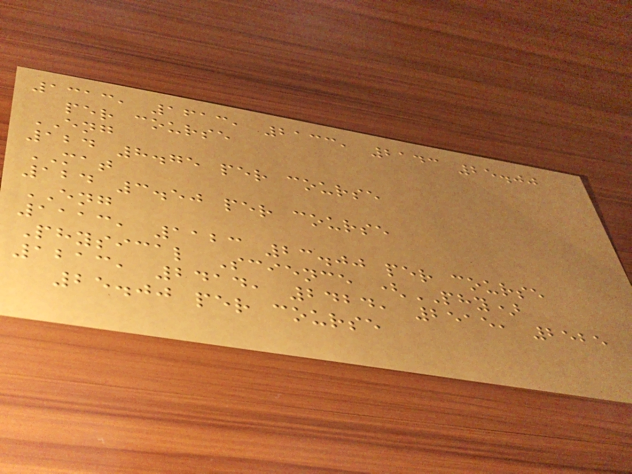1313, 1613, 2133, 2143 25.00
per course
ENG
124 8.75 per course
MAT
124 3.50 per course
ENG
1113, 1123 23.00 per course
Physical Science (PHY)
1213, 2414, 2424, 2515, 2525
25.00 per course
